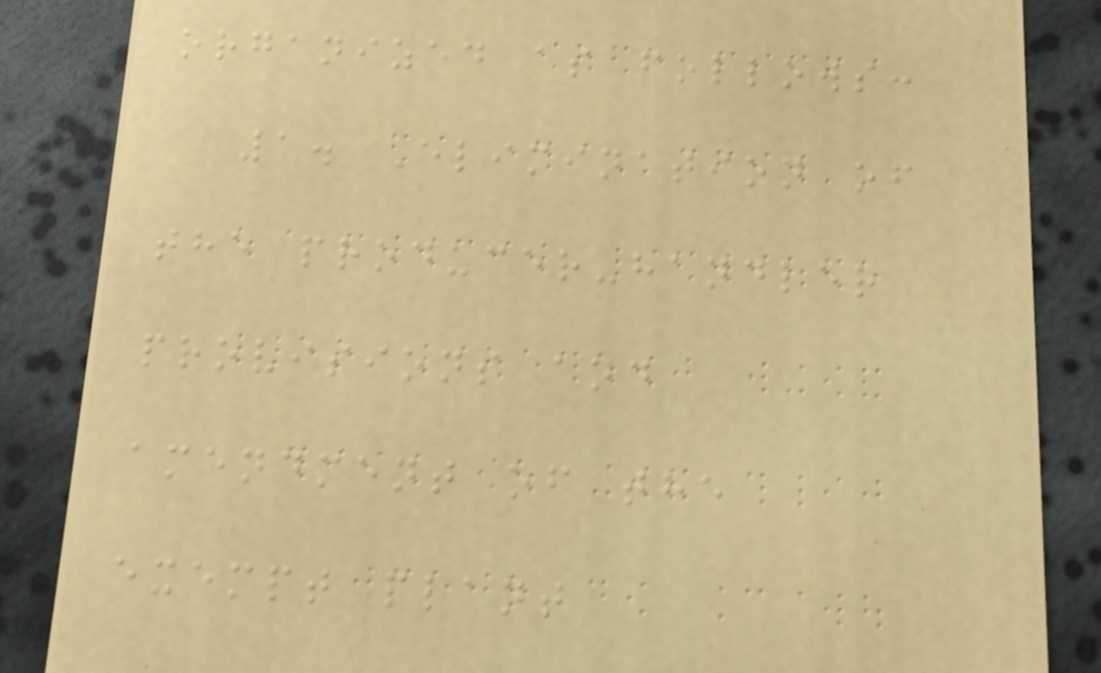organized as follows:
1. Elimination of
the producer-handler
provisions and
amendment of the
exempt plant
